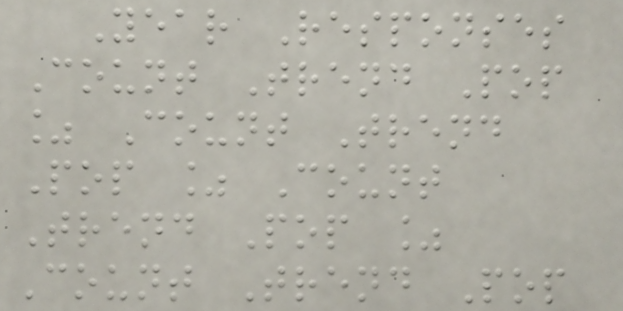Year Responses
Count Trend Pop
% Count Trend
Pop % Count
Trend Pop %
Count Trend Pop
